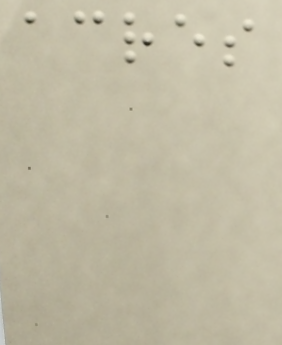acres
